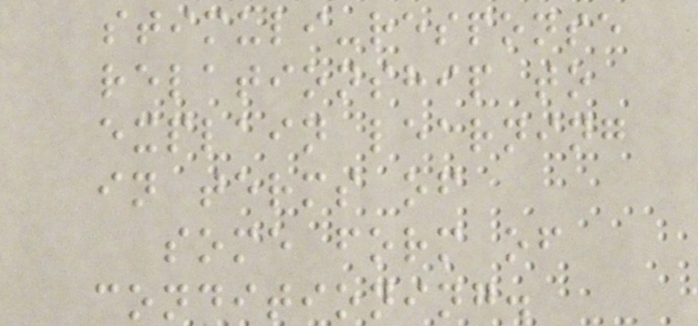stimuli-response
relationship to
explain learning
in terms of
some form of
conditioning.
